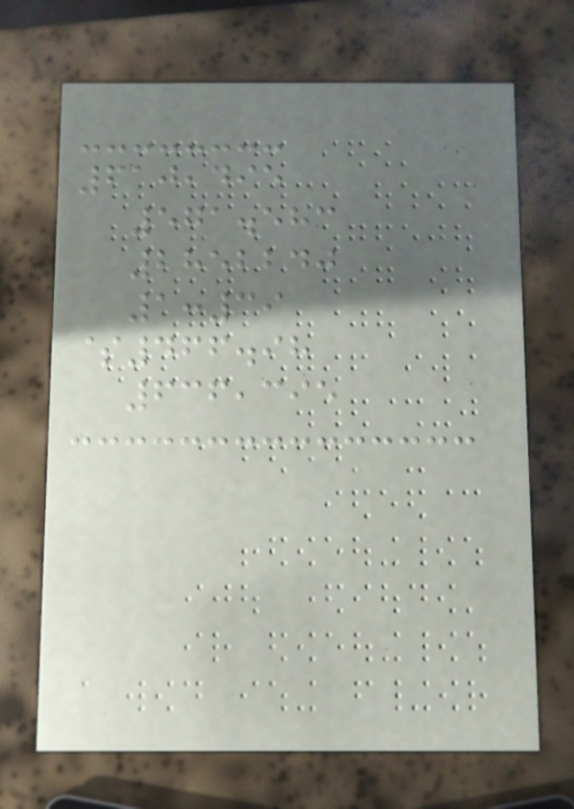610,495
571.583
2852240
1:39
$466.98
636,395
